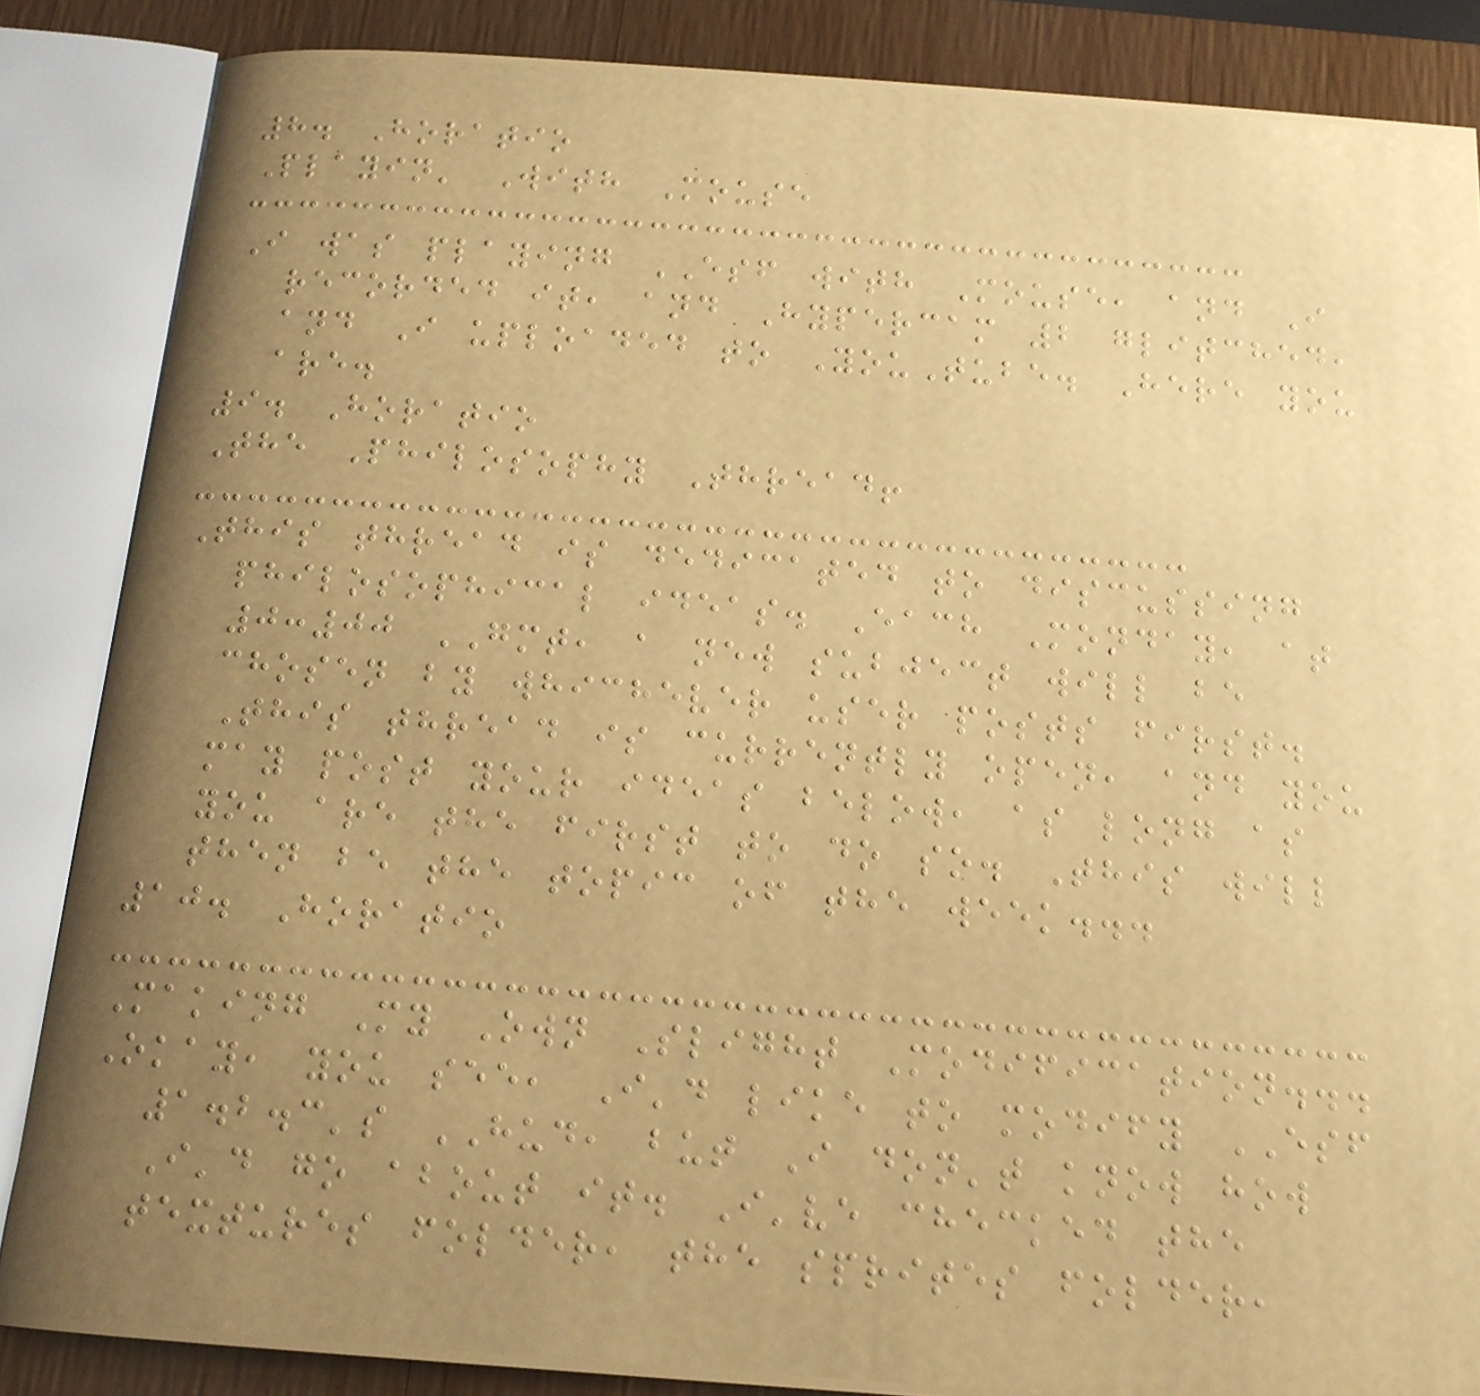8. Horatio
Playin' With Mouse
I was playing ESF with Mouse, and I
recorded it, and Hypercam 2 glitched,
and I uploaded to YouTube. Here you
are.
9. Horatio
The Philosophy Thread!
This thread is dedicated to discussing
philosophical ideas. Each Monday, at
0:00 GMT, a new subject will be
chosen by whichever user posts first.
This thread is currently open, and you
may post your ideas below, as long as
you are the first to do so. This will
then be the topic of the week...
10. Horatio
Making My Own Slight Modification...
Okay, you see, I'd like to modify ESF
1.2.3's HUD, but I don't know how
I'd go about it. I've checked the
textures folder, the sprites folder,
